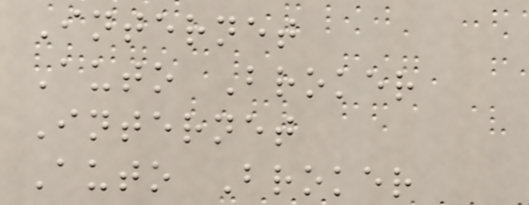Internet
Auto Broker
Internet
Auto Broker
